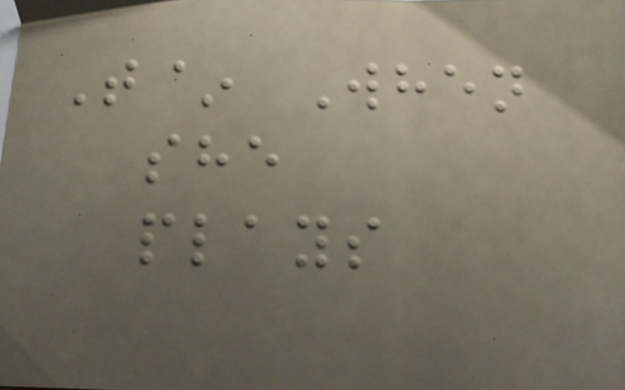T~ When
she
plays
